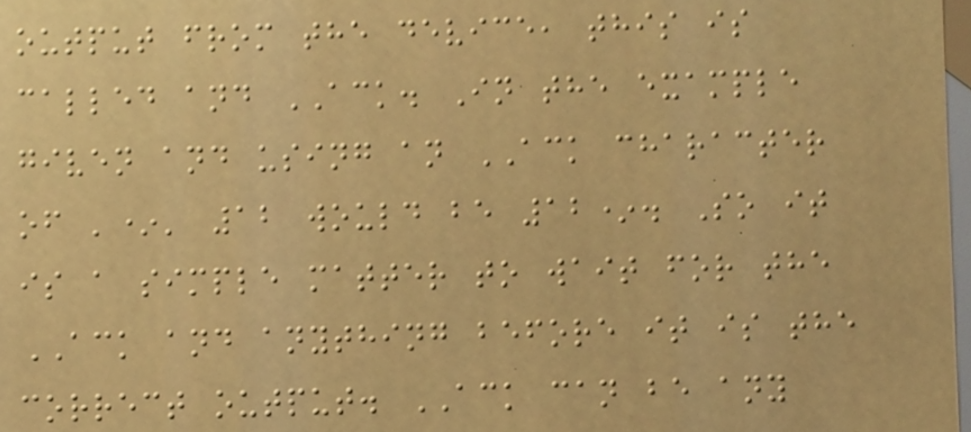output from the device, this is
called and ACK. In the example
given and using an ACK character
of '*' 12 would be 12*. So it
is a simple matter to wait for the
ACK and anything before it is the
correct output. ACK can be any
